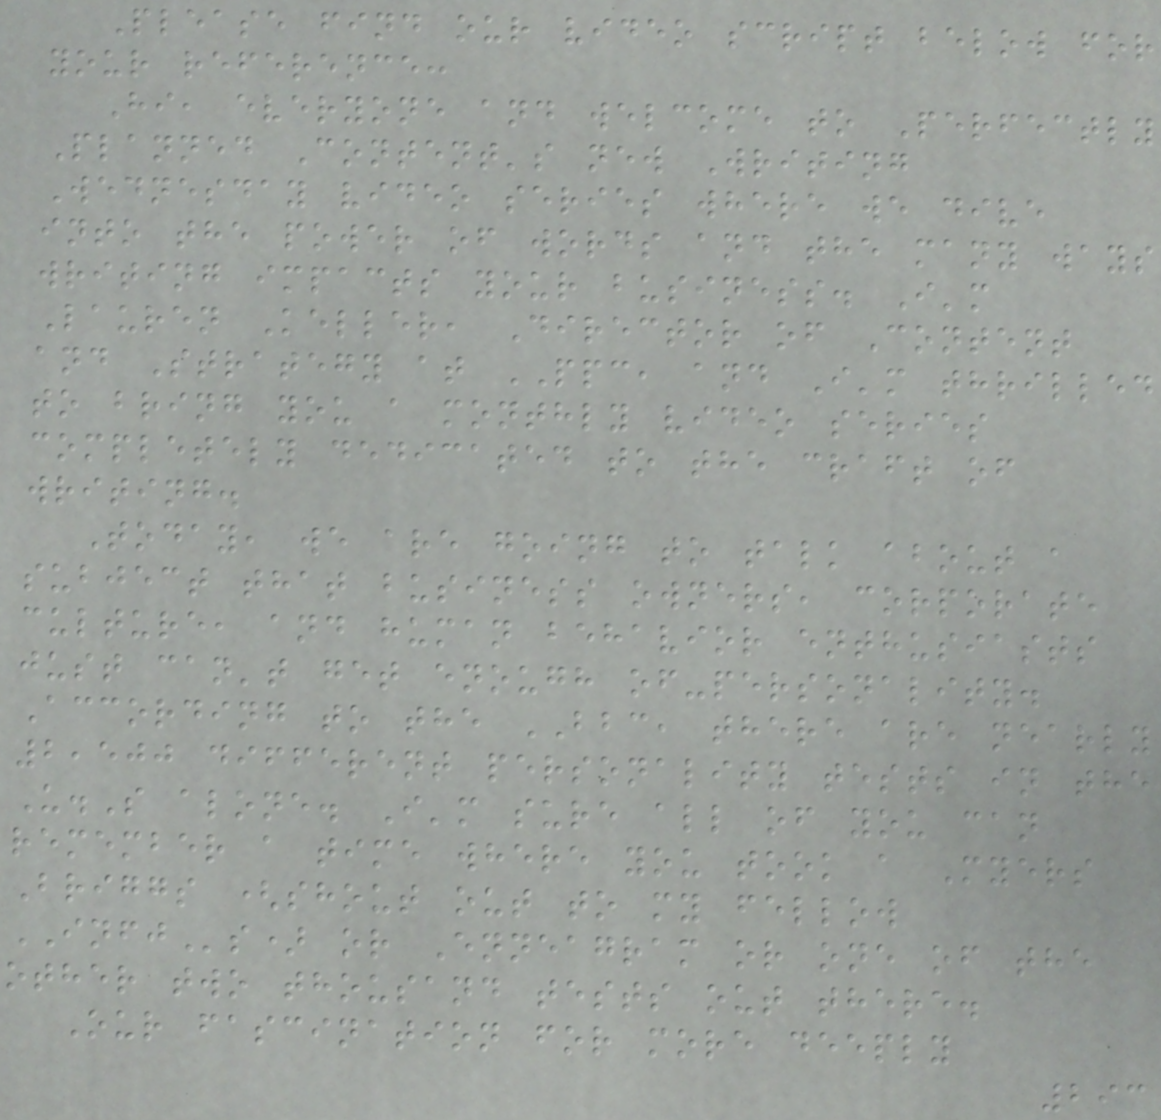Please find our video script below for
your reference:
Hi, everyone and welcome to Perfectly
Planned Content's new Writing
Wednesday video series where we dive
into the power of words and the many ways
writing impacts your business. I'm
Lauren Keller, Director of Content
and Strategy at PPC, and I'm thrilled
to bring you a monthly video series
completely dedicated to the craft of
writing.
Today, we are going to talk about a
subject that business owners, corporate
culture, and human behavior enthusiasts
just can't get enough of-personality.
According to the BBC, there are nearly
2,500 different personality tests in the
U.S alone. I'm sure all of you can
remember a time where you took a Myers
Briggs (shout out to my fellow
INFJs) or Enneagram or one of the
other two thousand tests out there.
Our fascination for more deeply
293
